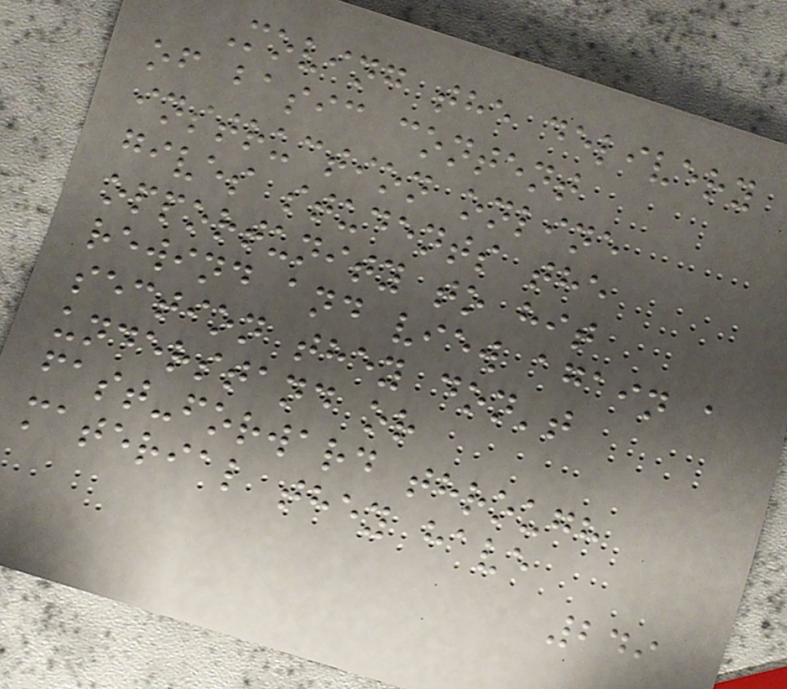Moving the delivery
of basic content
instruction online
gives students the
opportunity to hit
rewind and view again a
section they don't
understand or
fast-forward through
material they have
249
